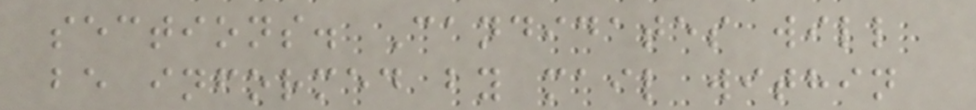sections. Candidates will
be informed by mail within
